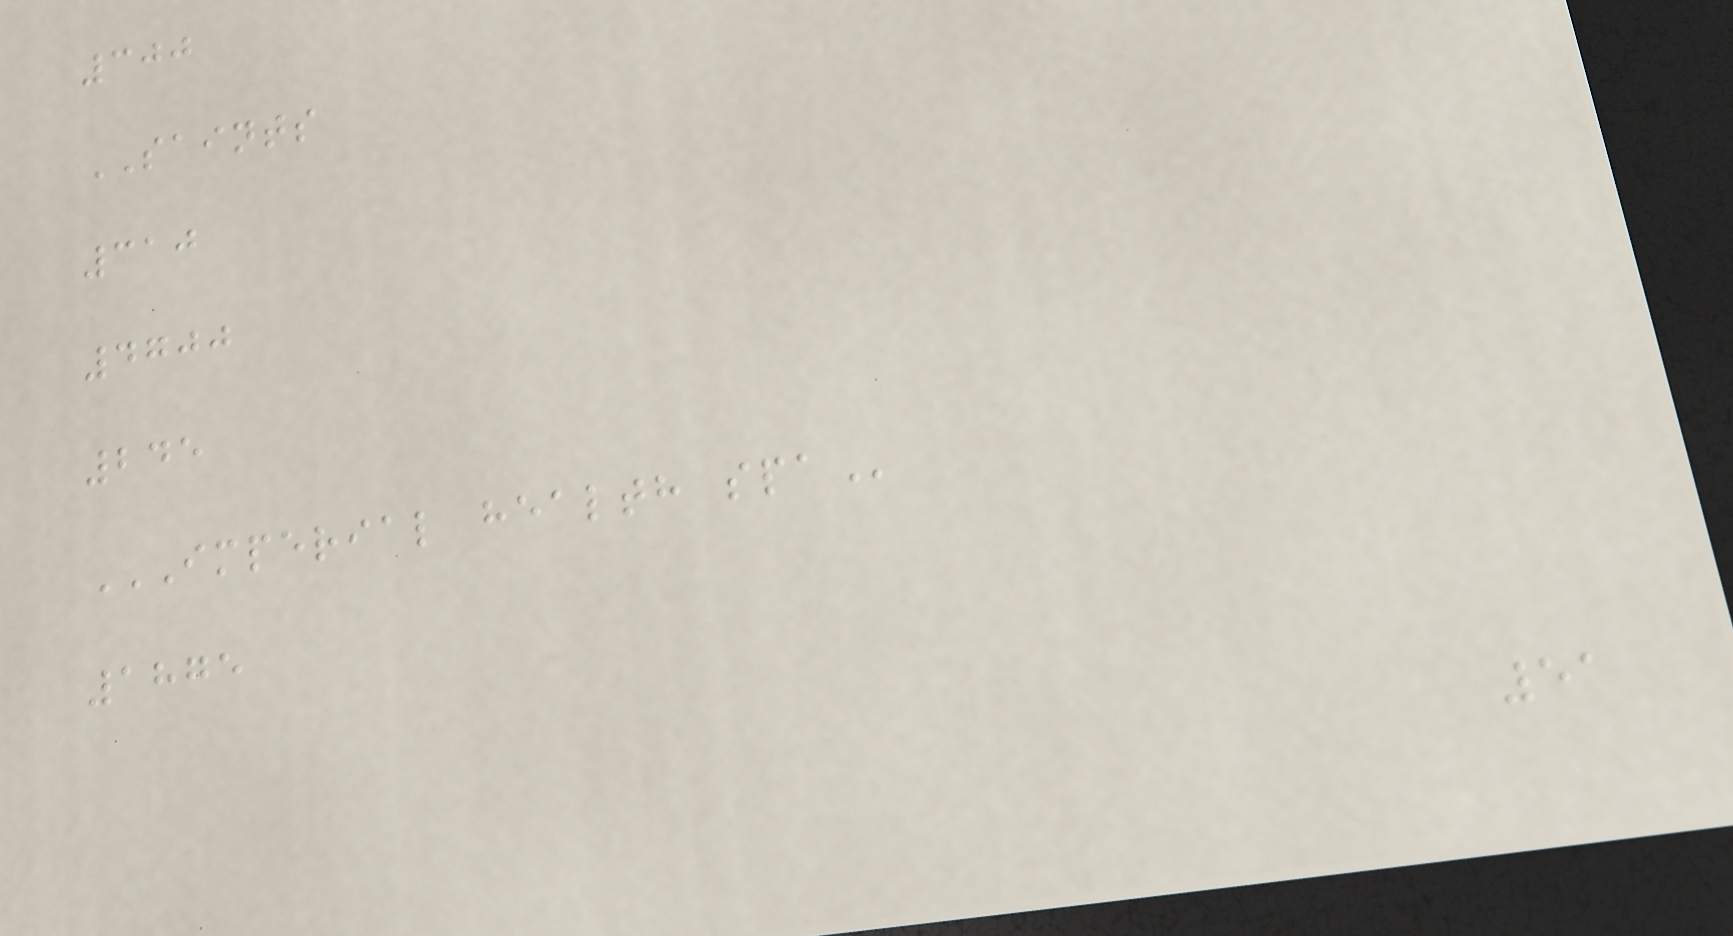300
SAINTS
310
4700
245
IMPERIAL HEALTH SPA
1875
51
